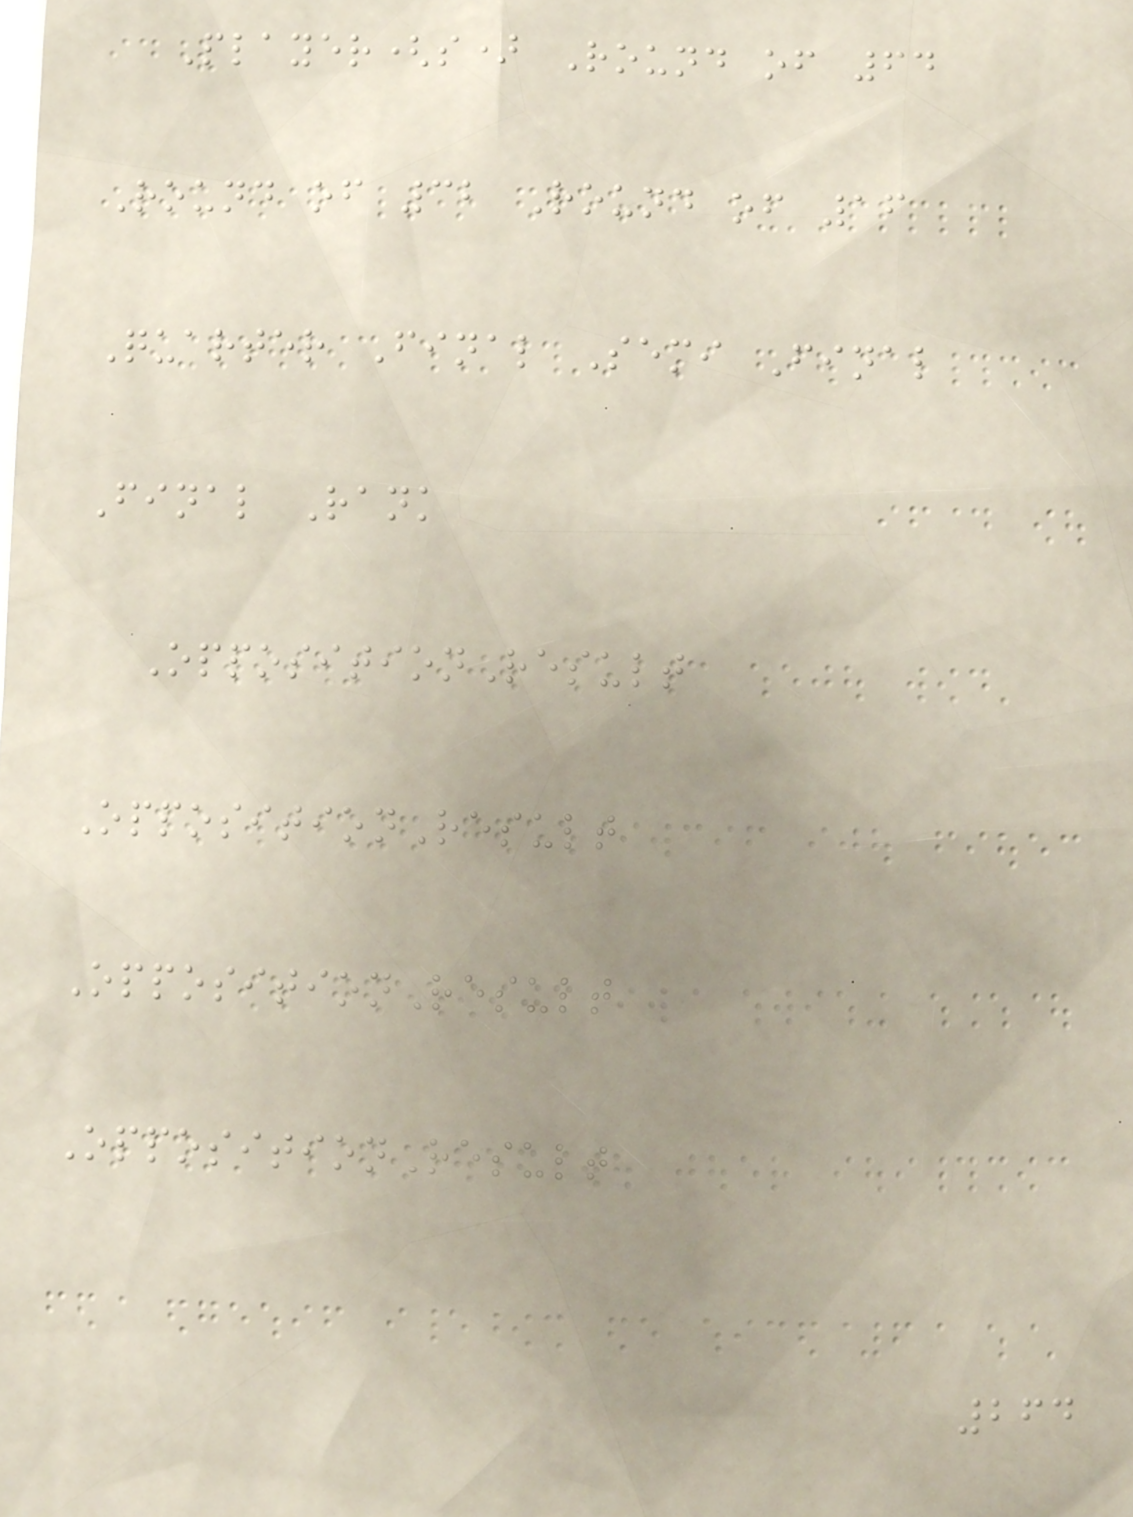Player(s) Round of 64
Round of 32 Round of 16
Quarter Final Semi Final
Final Rank
OppositionResult
OppositionResult
OppositionResult
OppositionResult
264
